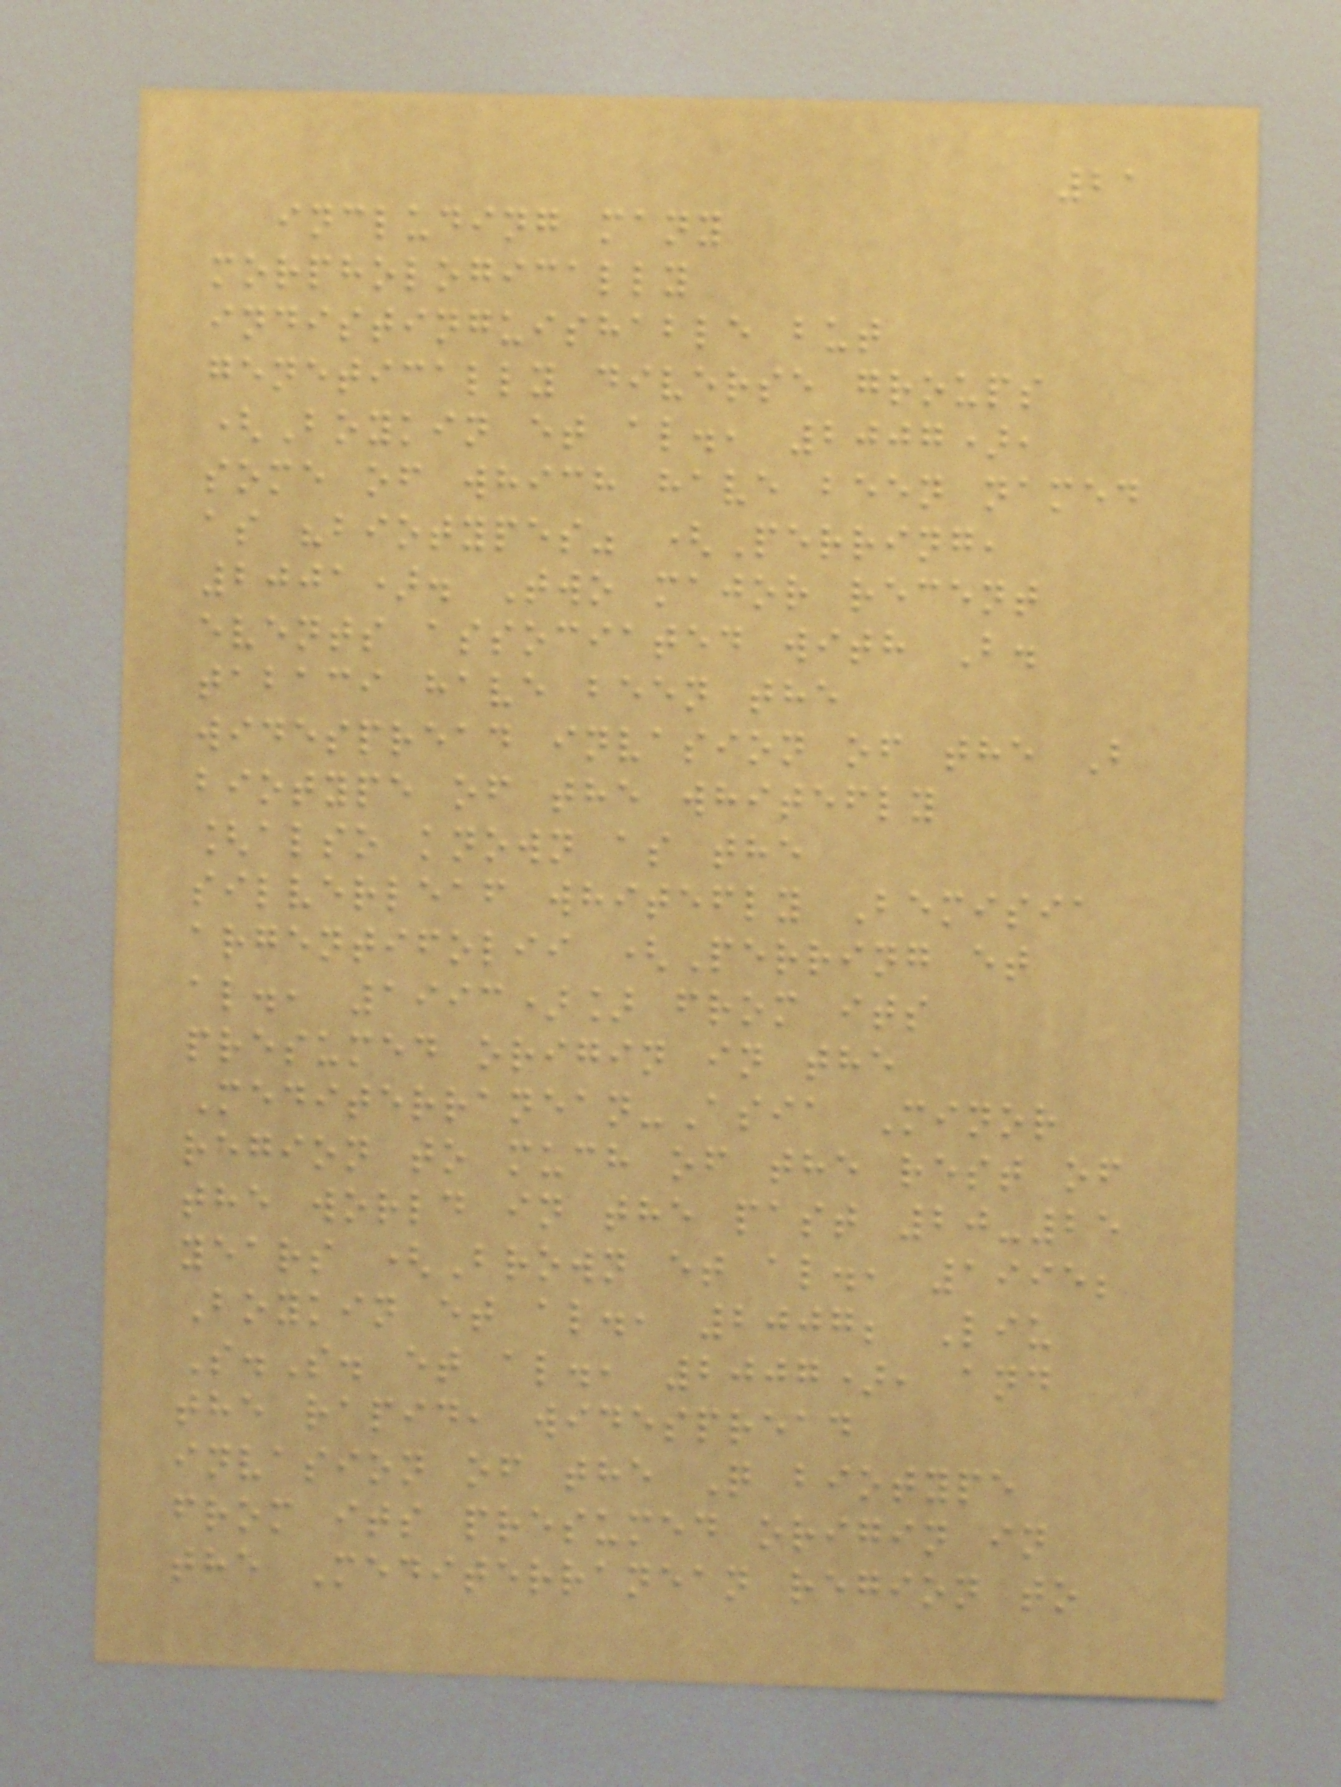21
including many
morphologically
indistinguishable but
genetically diverse groups
(Boykin et al., 2007),
some of which have been named
as "biotypes" (Perring,
2001). Two major recent
events associated with B.
tabaci have been the
widespread invasion of the B
biotype of the whitefly
[also known as the
silverleaf whitefly Bemisia
argentifolii (Perring et
al., 1993)] from its
presumed origin in the
Mediterranean-Asia Minor
region to much of the rest of
the world in the past 20-25
years (Brown et al., 1995;
Boykin et al., 2007; Liu
S.S. et al., 2007), and
the rapid, widespread
invasion of the Q biotype
from its presumed origin in
the Mediterranean region to
